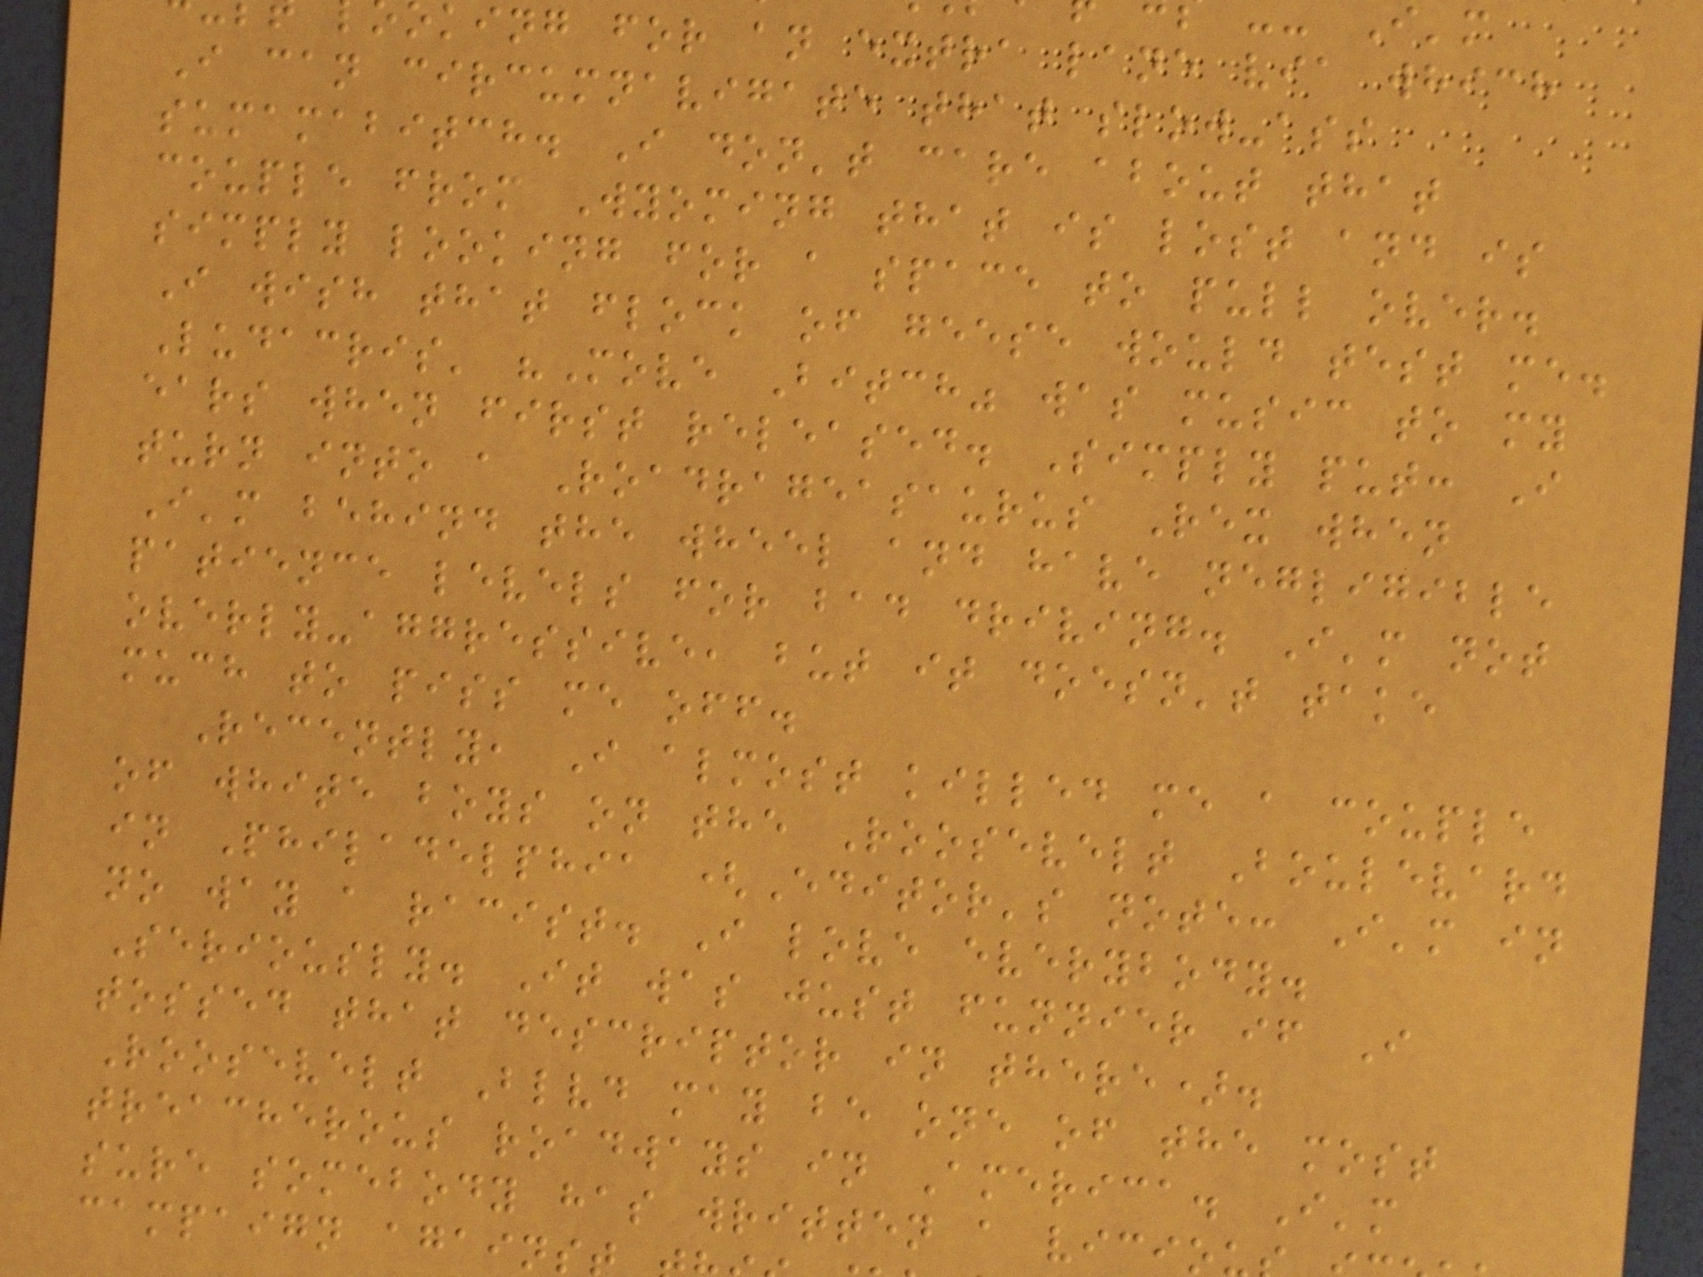oking for an extra lane via which
I can circumnavigate that slow-ass
sumamabitch. I don't care about that
couple from Wyoming that is lost and is
simply looking for a space to pull over.
I wish that flock of geese would test me.
Ludacris' "Move Bitch" was music to my
ears when first released. Simply put: I
turn into a Roadrageasaurus Rex when
I'm behind the wheel and have negligible
patience levels for bad driving. I'm not
overly-aggressive, but it doesn't take
much to piss me off.
Recently, I almost killed me a couple
of white boys on the Roosevelt Boulevard
in Philadelphia (Editor's note: I'm in
no way a racist. I love everybody.
Seriously. It was just funnier if I
tossed that descriptor in there).
Roosevelt Blvd may be one of the most
treacherous roadways in America. I'm
sure somebody has written a vicio
campaign agains
